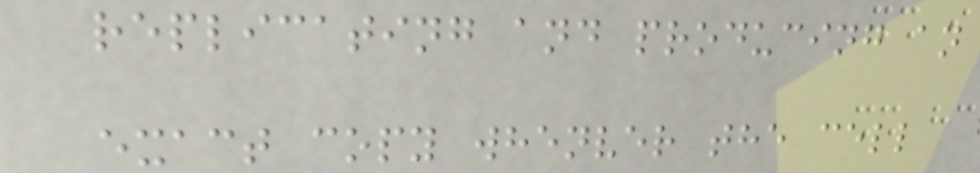replicating and producing an
exact copy whenver the cell
